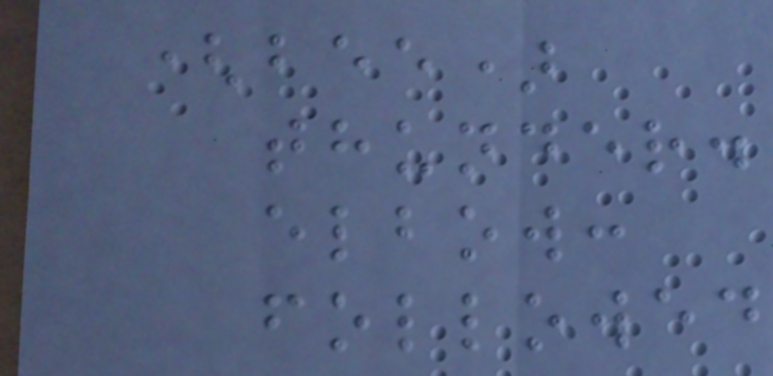(bee)
thunder.
elbow:
followed
